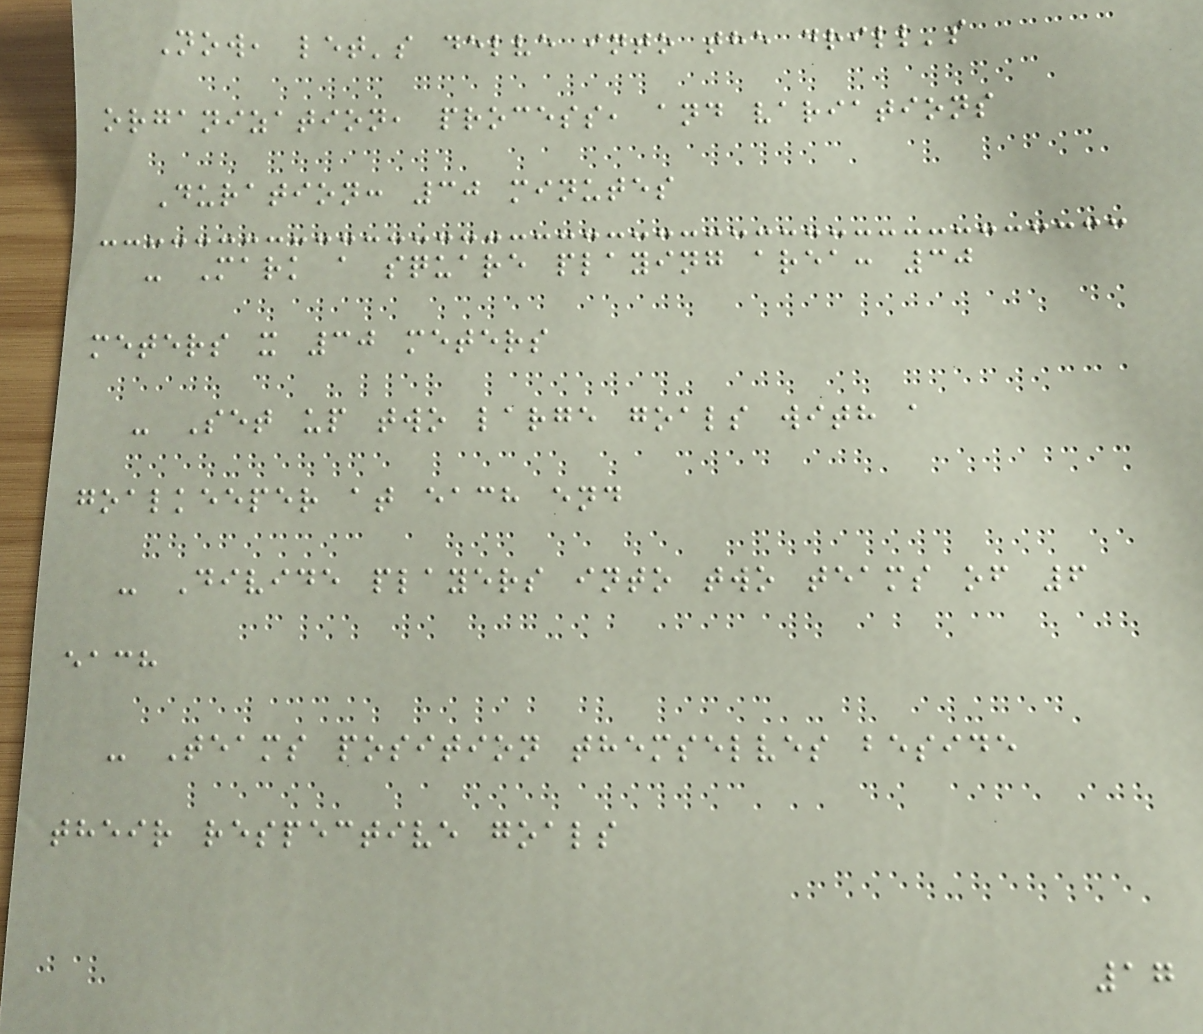Now, let's delve into the drill's
organization, process, and variations
Duration: 30 minutes
- Mark a square playing area: 30
meters x 30 meters
- Set up two large goals with a
goalkeeper at each end
- Divide players into two teams of 6
each
- Teams position themselves beside
their respective goals
17
